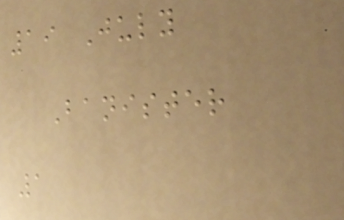19 July
Banister
1
